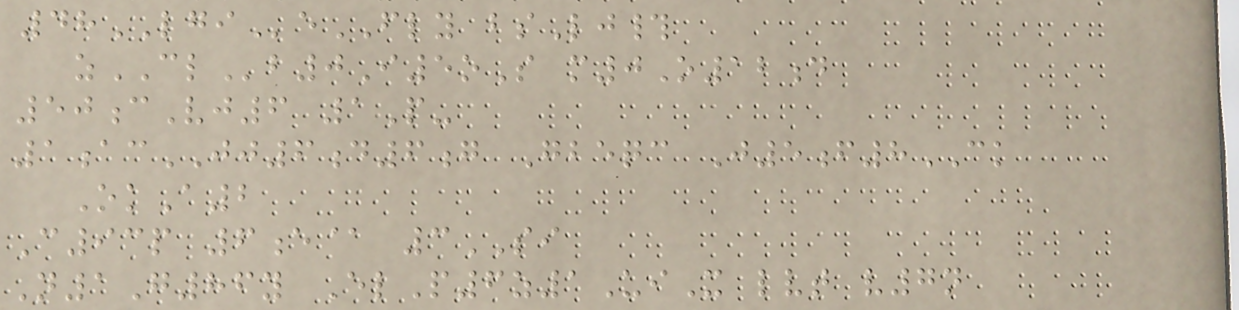48LGIeFLY bsLj#
zCLb0I5oS m0O12d
50cVj6 1P-
1acJJ6d6g Gbeqc J5f8CK
OkA2
C93p 6e@ 3SI
N1G86y ElP6z1UiX lvt v7n
